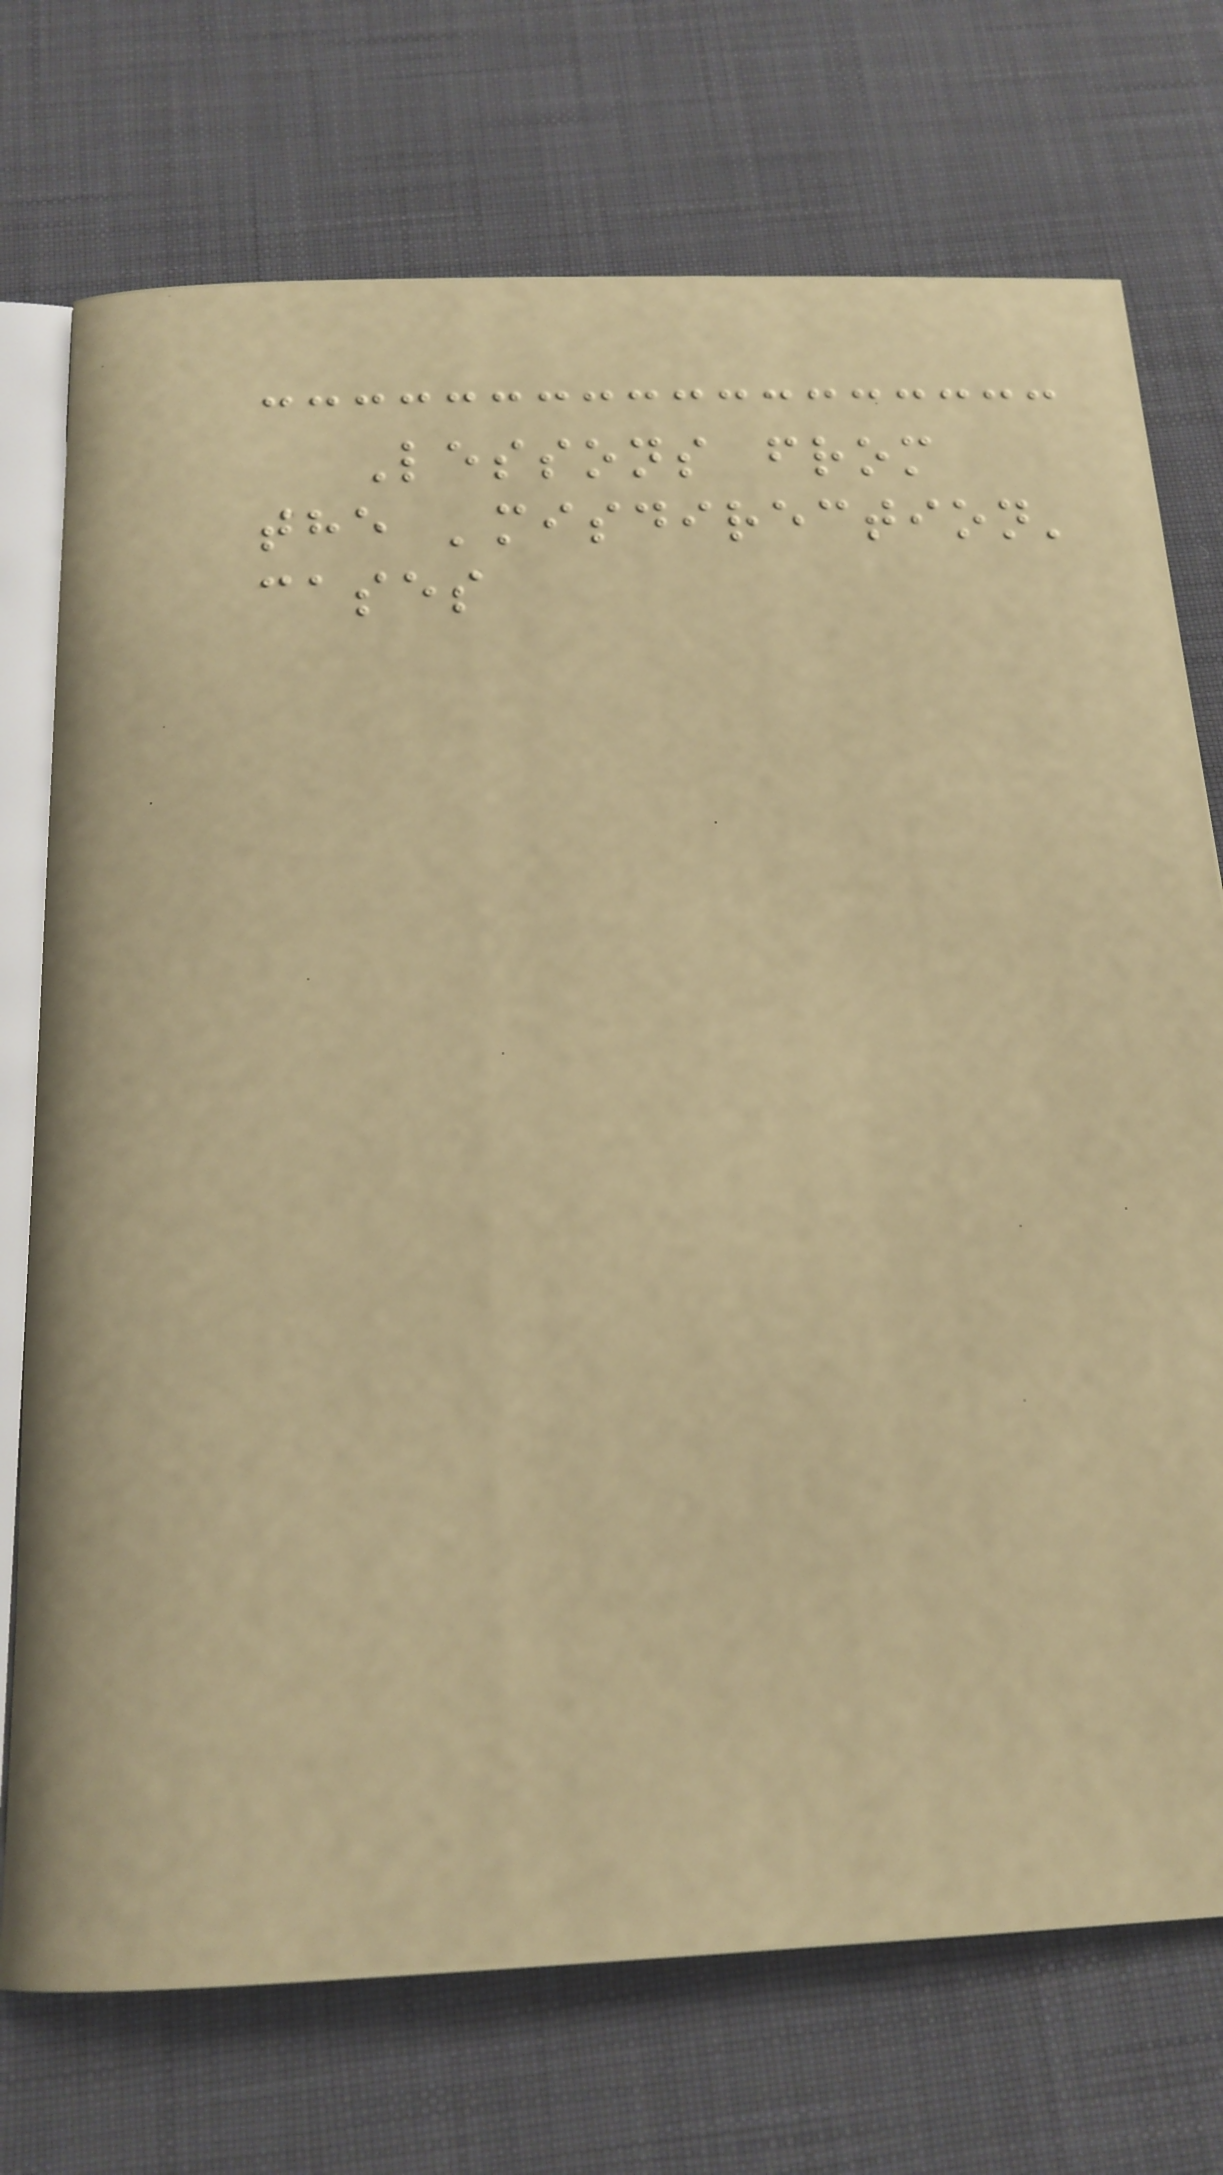Lessons from
the 'misdirection'
cases
